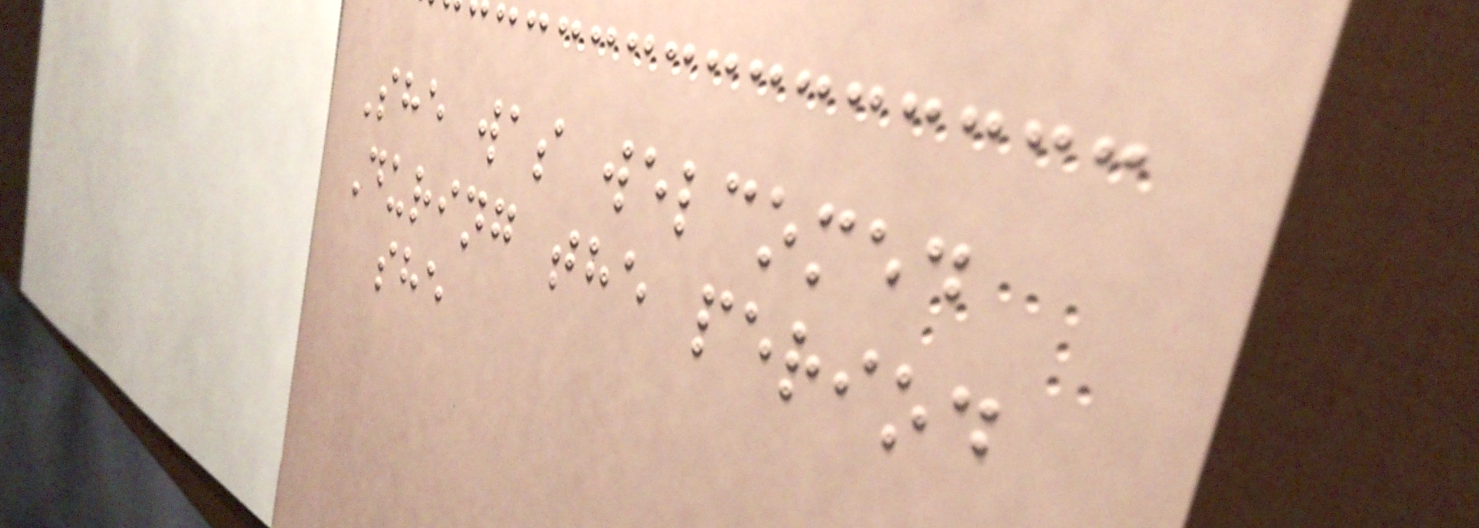She was welcomed
During the period
she
